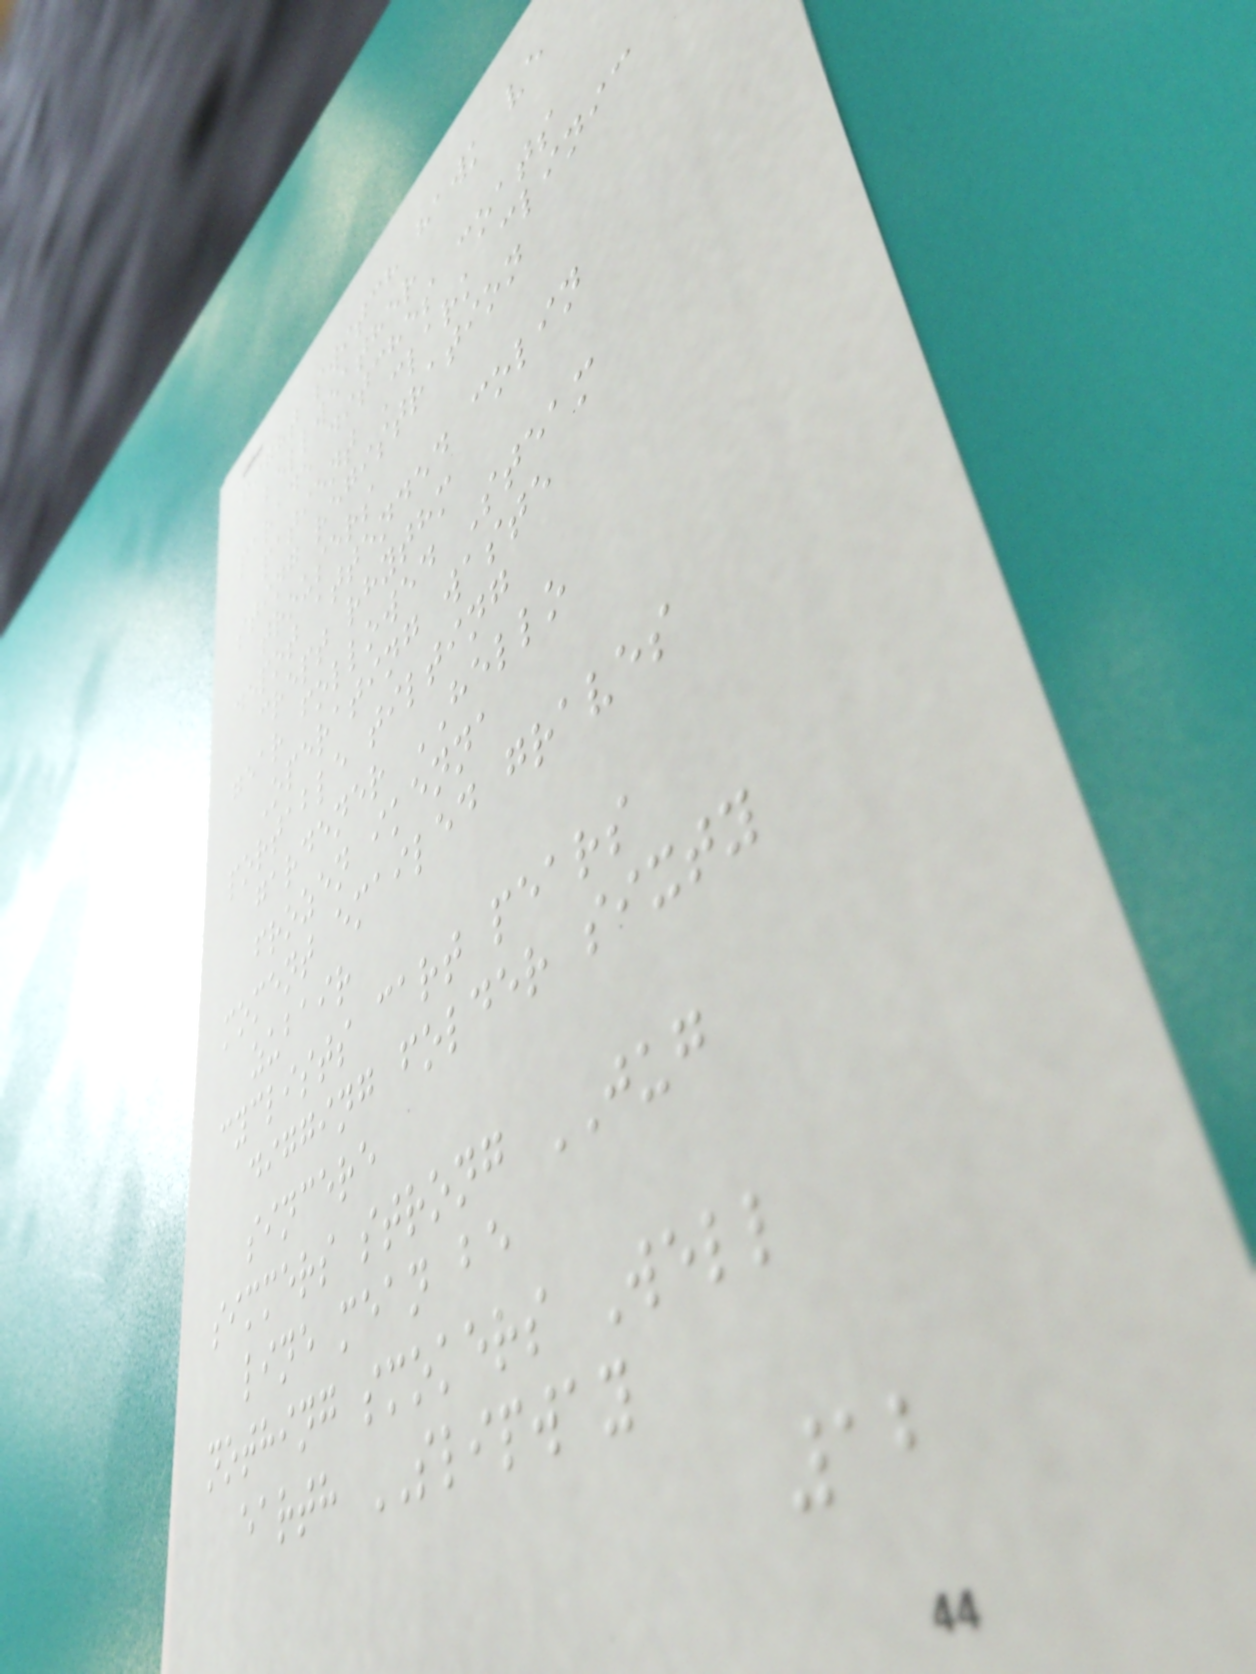fight switch hawk ve
bellweather
parade ditches coats
patient Clark clinic
sting registration
trousers
depot attended colin
crept rhythm
gear followed Steam
Operating waste
portable tilting
gardener HELLO
frozen ikenna
moment emailed graves
zubair
cyclists cart pears
digging folder sixty
sincere
simmers strong JUG
line mean be
nothing smokers Well
earth SLIPWAY
12
